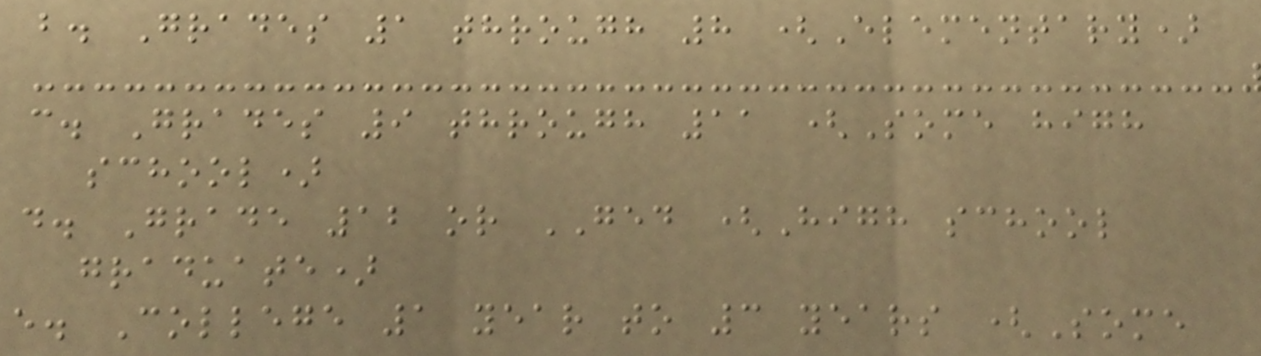b. Grades 1 through 8 (Elementary)
c. Grades 9 through 11 (Some high
school)
d. Grade 12 or GED (High school
graduate)
e. College 1 year to 3 years (Some
